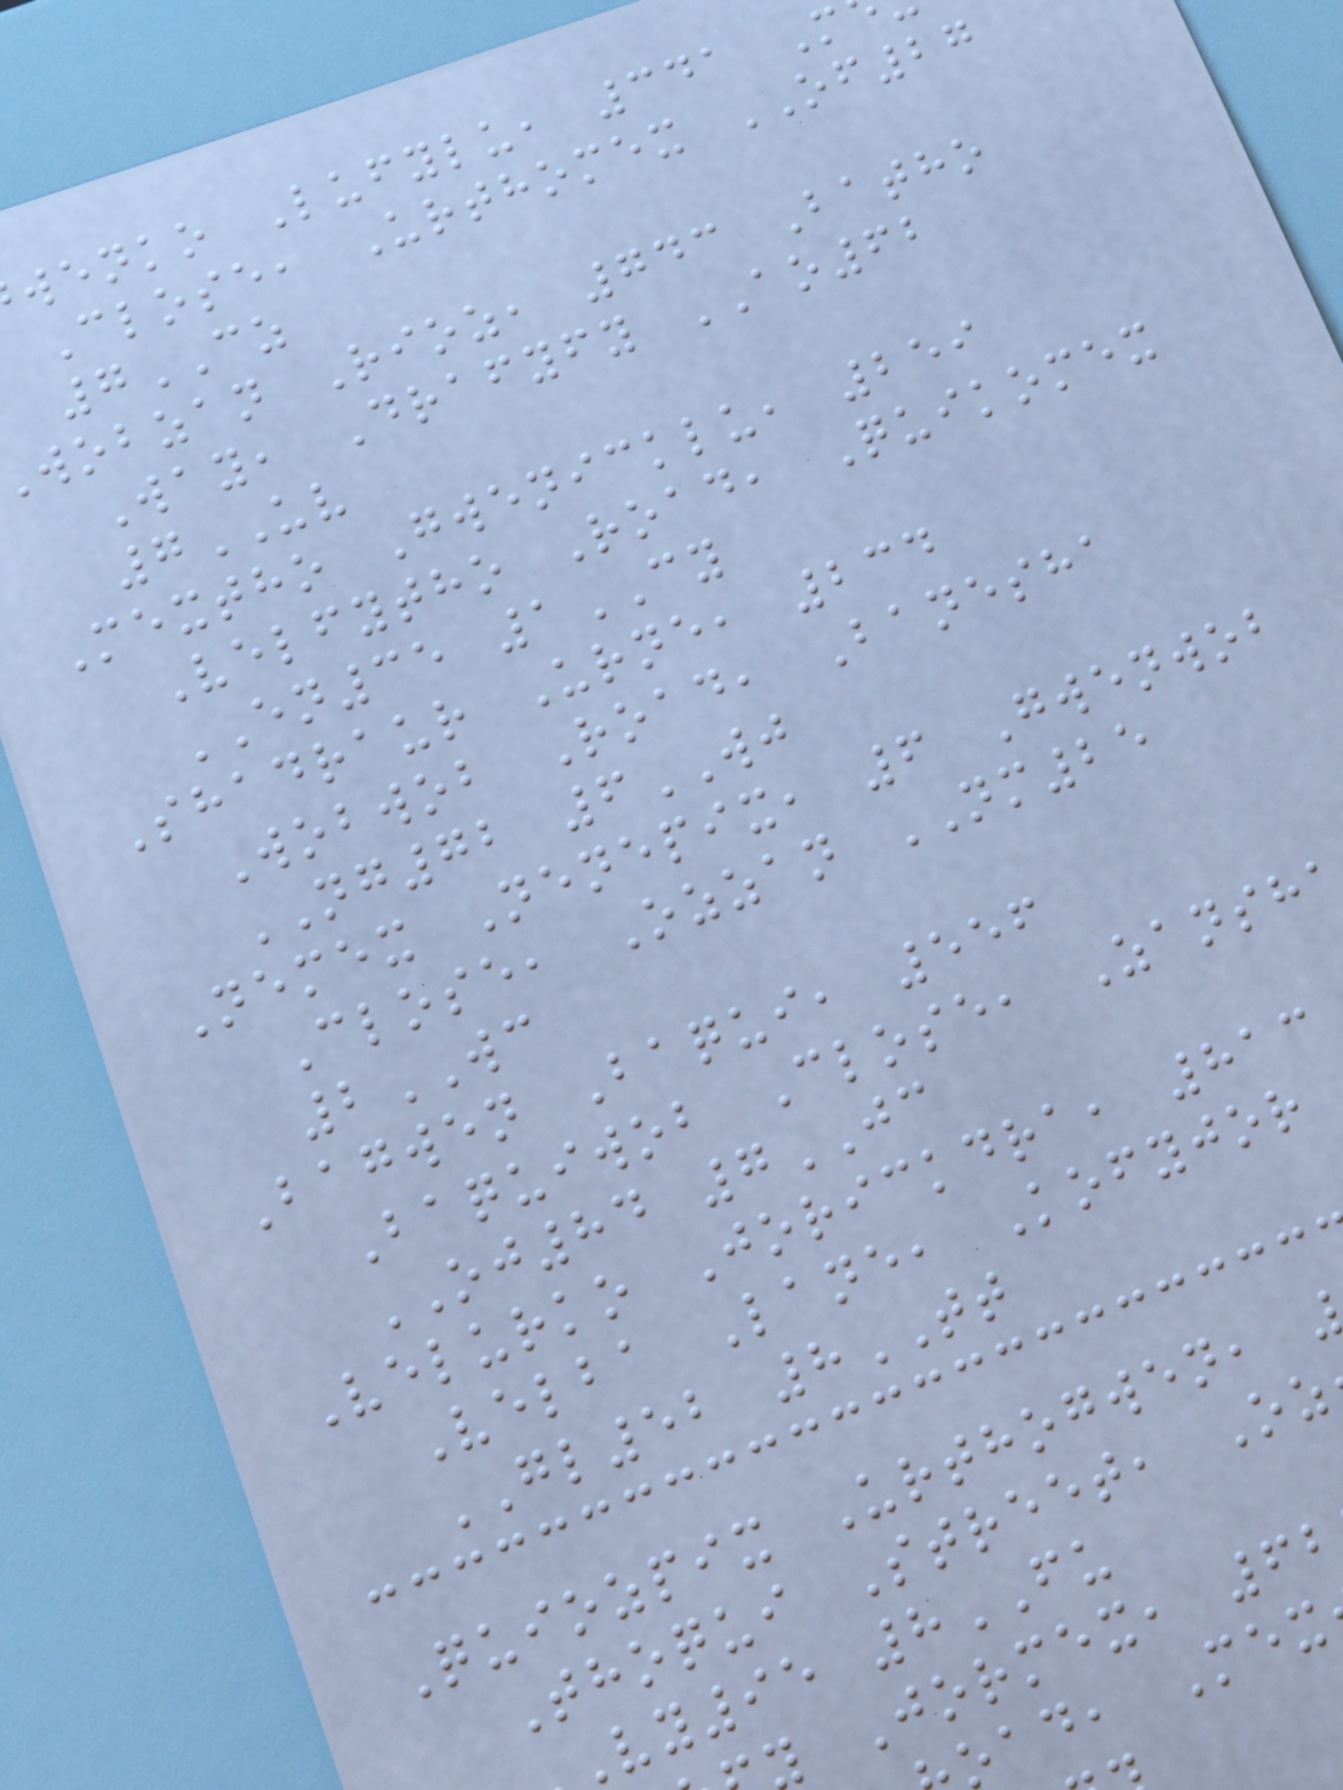wenko Lufylu, 341 M
Close, Urthomex OF27
7CZ
wobzan Rioz, 743 Batho
Way, Drafyfy AO62
7UV
Mextho Gwenicklu, 259
Velfytho Road, Quikomex
EN35 1CY
Shadraur Urne, 234
Wobwob Road, Banesha
NG72 6WJ
Nemex Nenepix, 6 Gwenwob
Close, Ozzan NM25
2WC
Bagwen Baqui, 556
Baquiwob Close, Zansh
OJ84 7JC
Velurko Jorickdra, 813
Velba Lane, Kofyjor
GL52 8TT
Quiozpix Urthogwen,
Thoqui Street, Oz
vy95 8FU
Jormex, 62
ad, Mex
